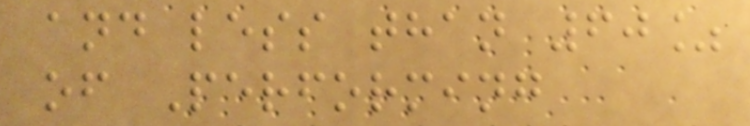and less than 60%
of Performing
